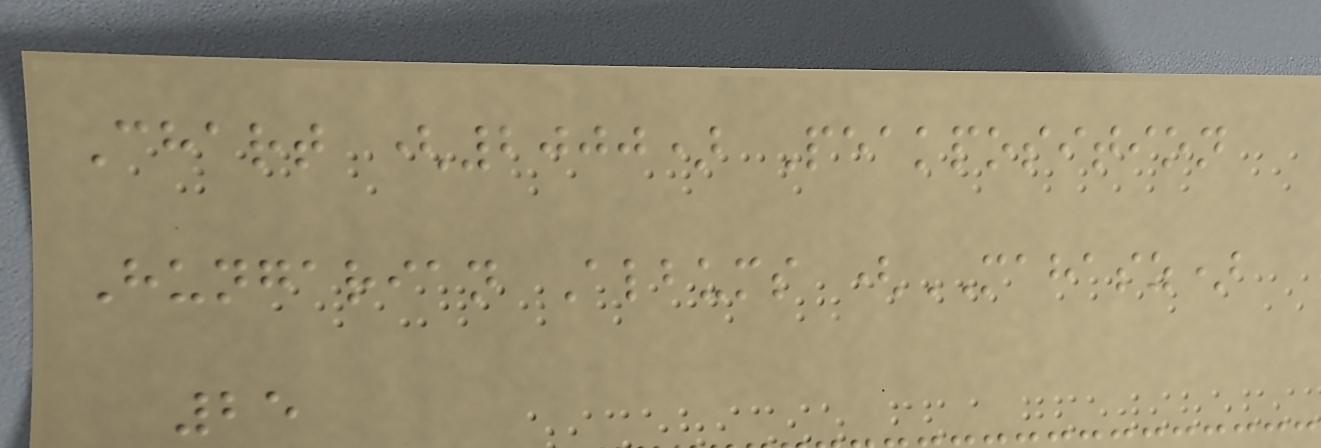Chart (2000) Peakposition
Hungarian Albums (MAHASZ)
25
